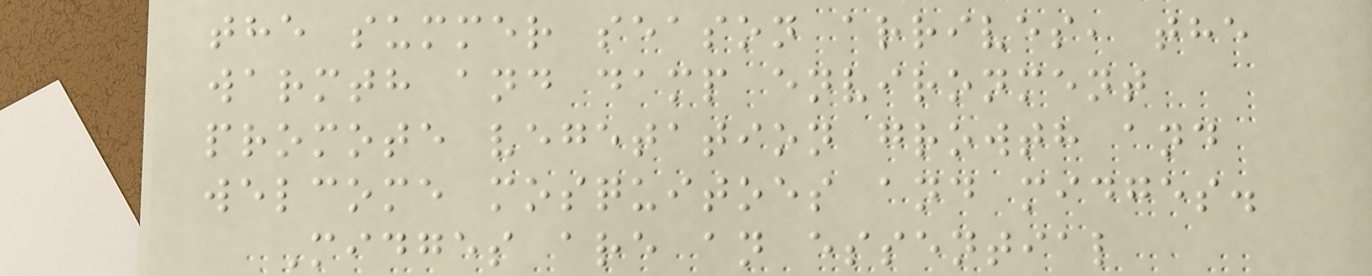the summer season arrives, the
warmth and damp environment
promote vegetation growth and
welcome mosquitoes and midges.
Midges are an essential
